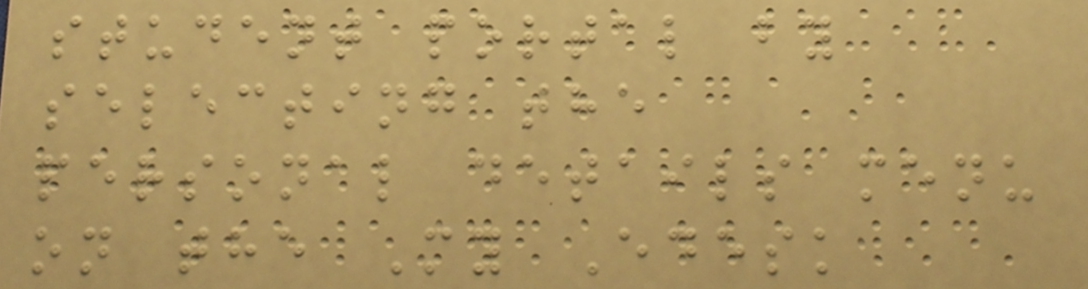student portal by
selecting the
personal details menu
on the My Edesk
